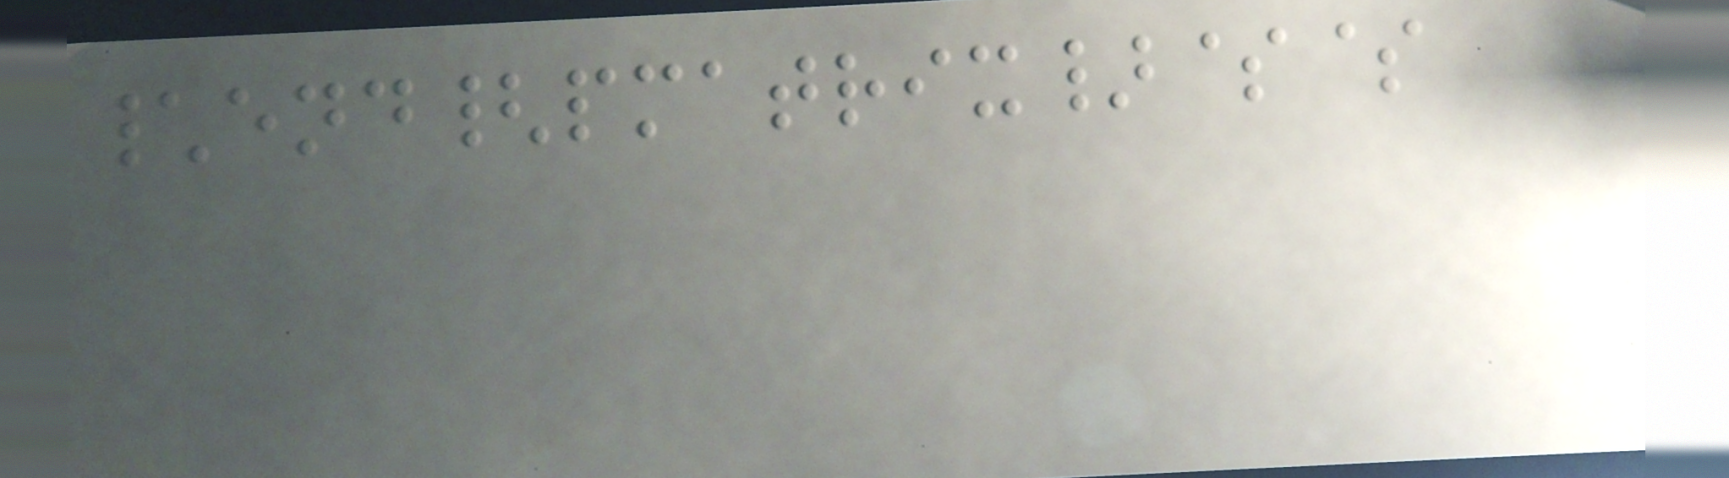\end{pmatrix}$$
